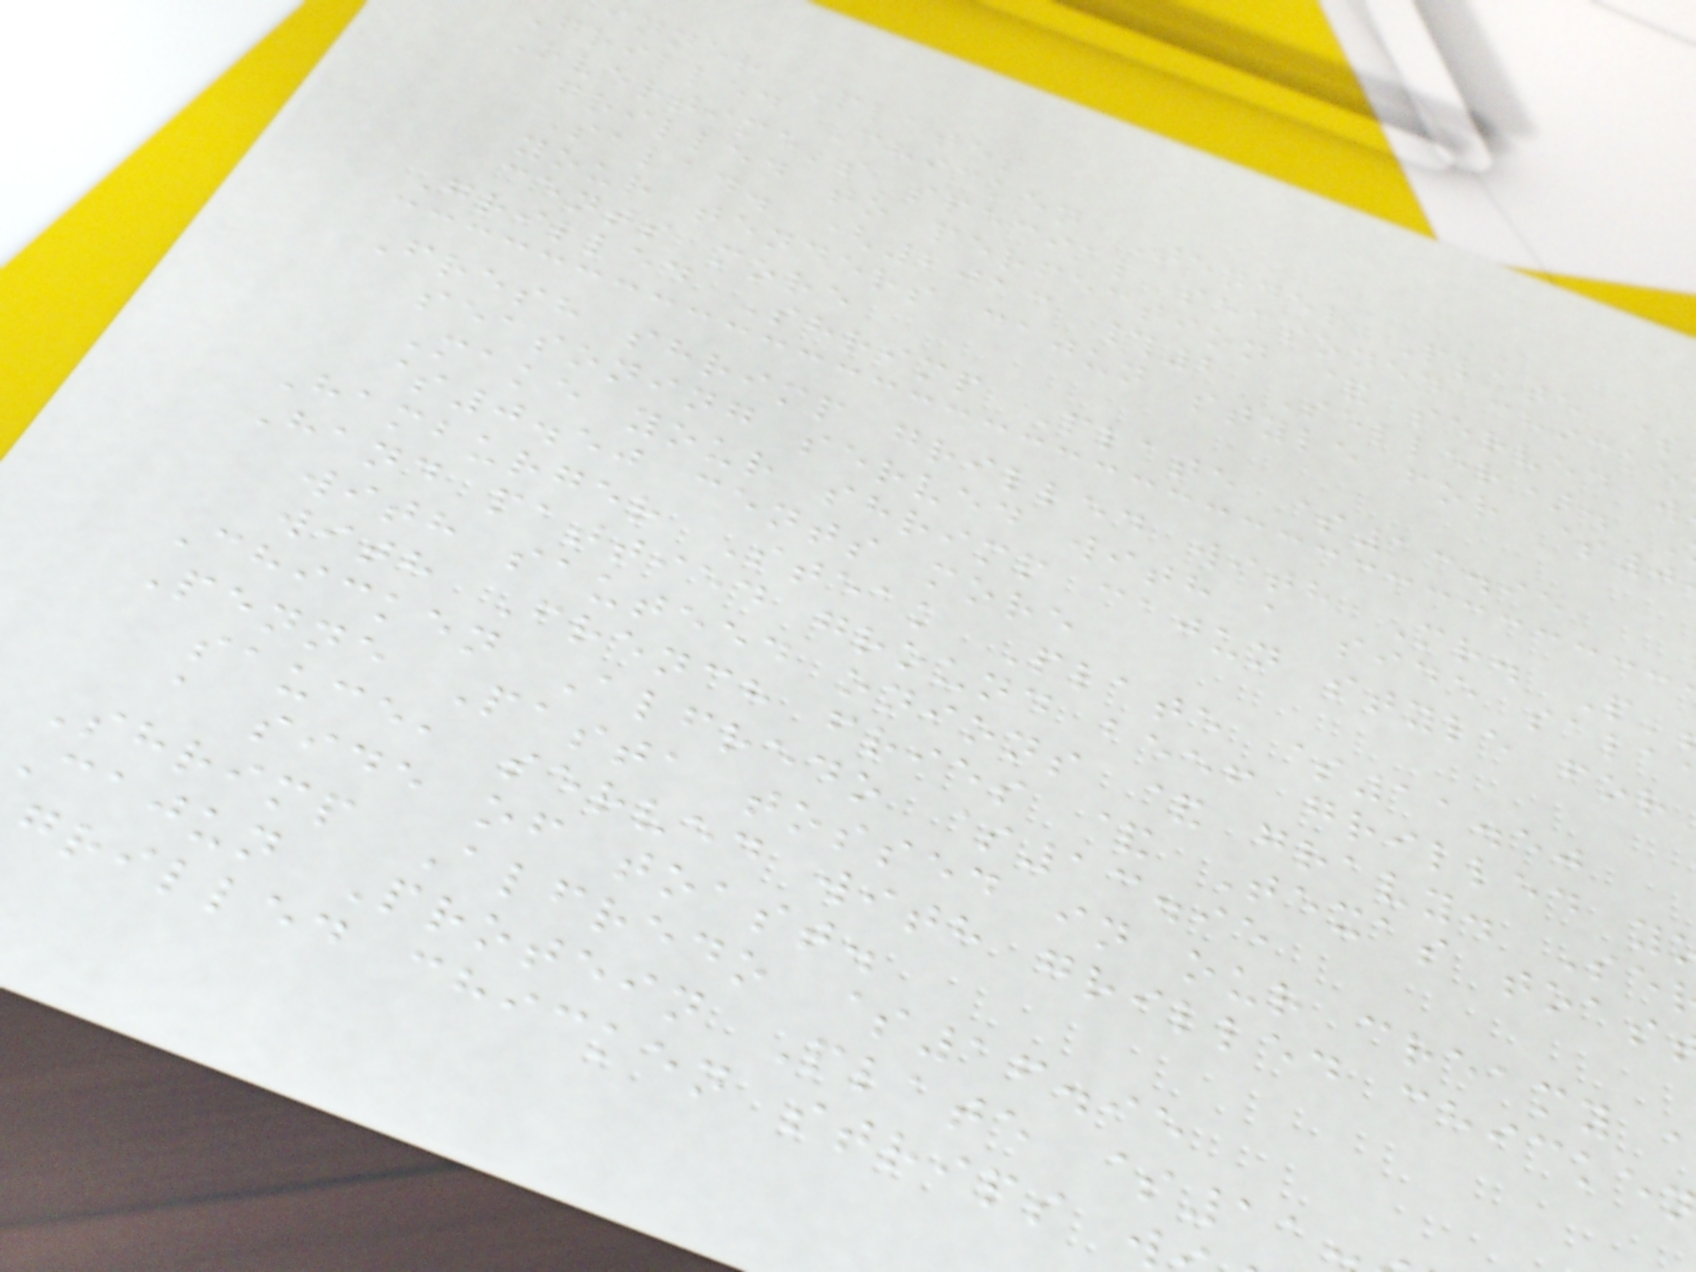inner Plates
Grilled Chicken Tender Plate $
Overtime's special seasoned chicke
grilled to perfection & served w
Salad. (2013 #2 Seller).
your tenders cajun style for $0
cents more
Grilled Shrimp Plate $13.95
Fresh shrimp grilled with Mr. P'
seasoning served with a side sala
Make your shrimp cajun style for
$0.50 cents more
Hamburger Steak Plate $11.50
Hand pattied ground beef grilled y
with sauteed onions & gravy. Se
with French fries & Texas toas
Chicken Alfredo $13.95
Penne Pasta tossed in our creamy
sauce, served with grilled chicke
a side of toast.
Shrimp Alfredo $16.95
cajun Protein Plate $11
grilled chicken strips w
